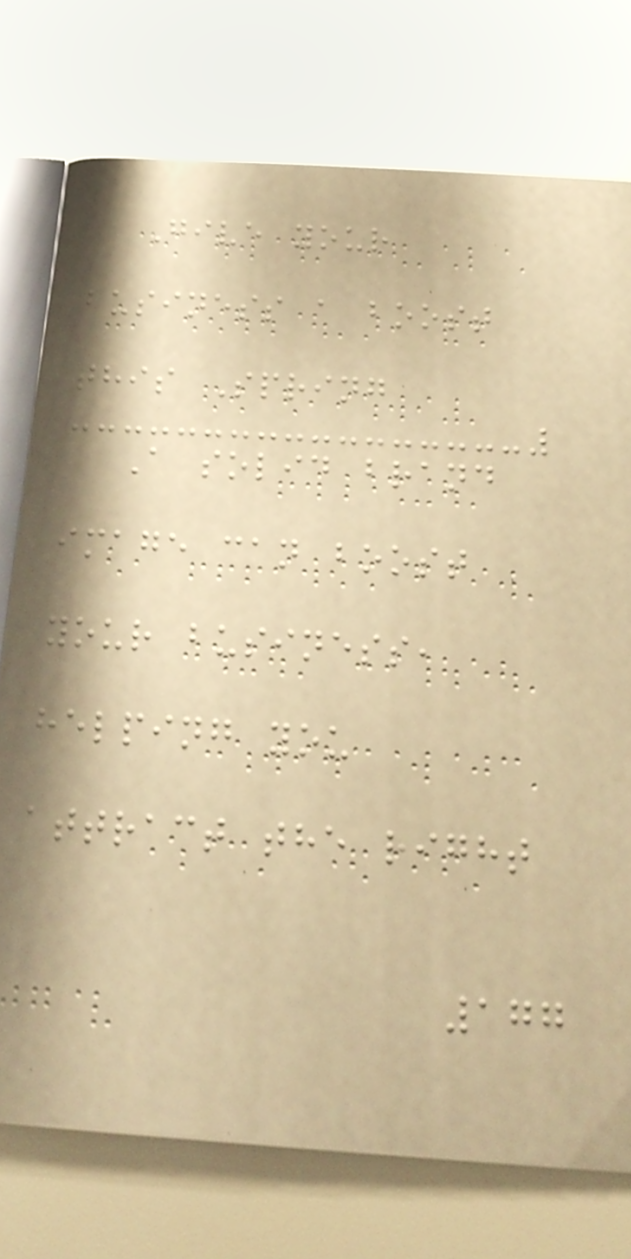Give your
business a boost
this Spring
A solid brand
image can boost
your business,
helping you
attract the right
177
